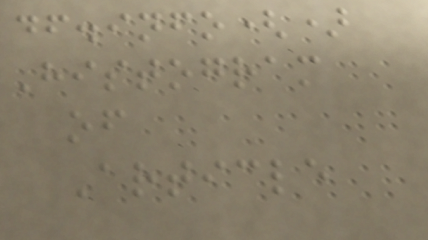df.info()
Histogram
of
Article
